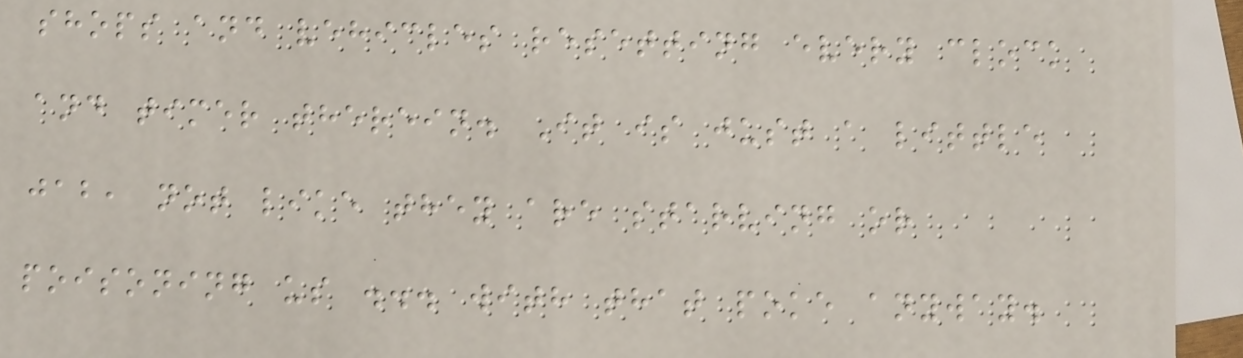shops and vehicles resetting every clock
and timer therein. It is just a little
jab, not like they are starving or
poisoning us ... with that poke anyway.
